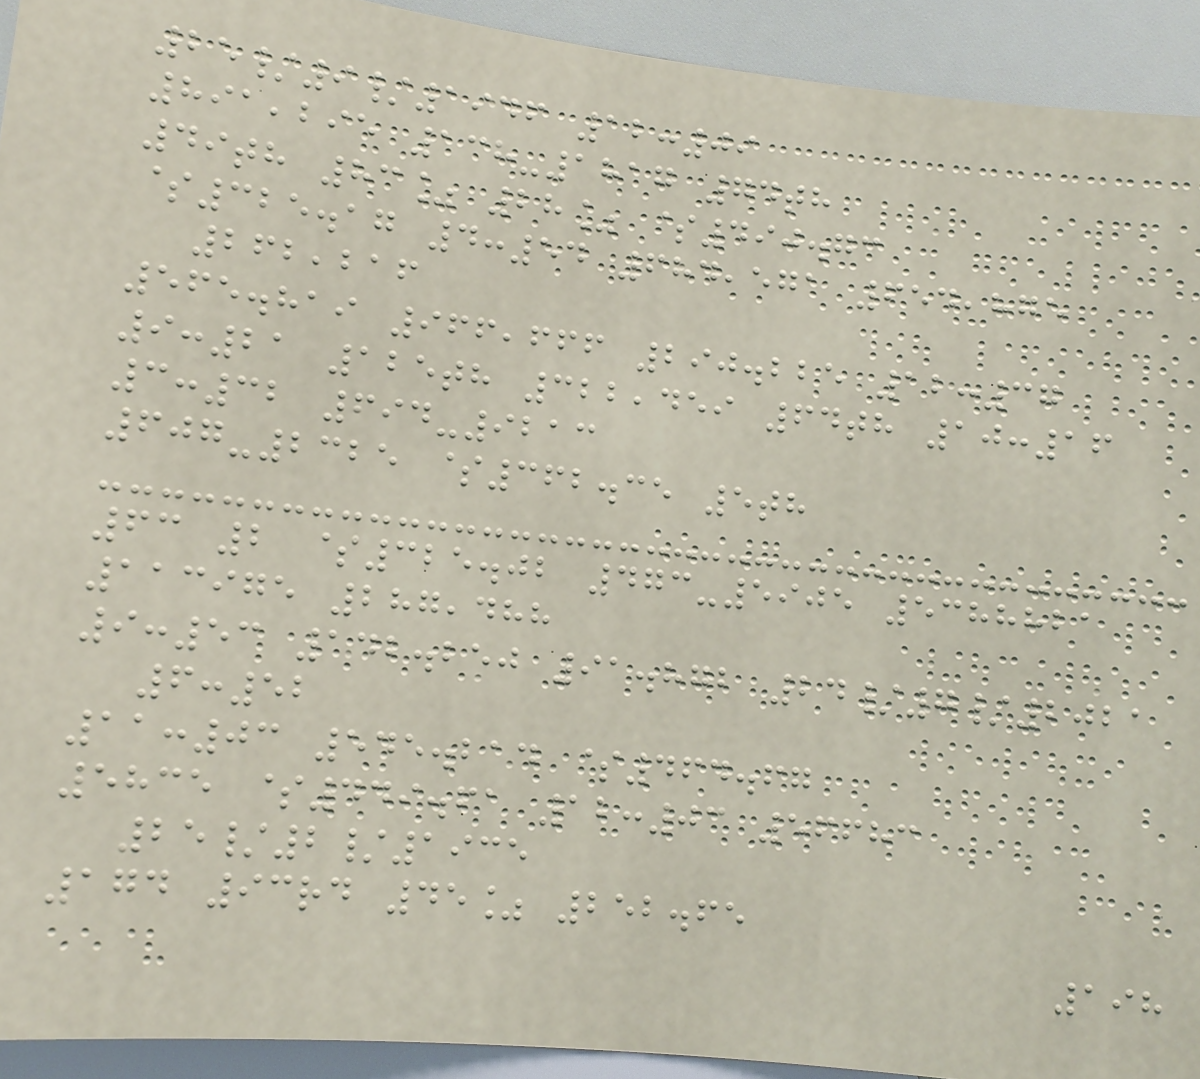25/9/1946 12:09
891,295 138-1817 74th
49th 83% 28% $490.73
$325.17 4:54 684,571 654,875
262,216
565.819 966,666 290.225 12:37
9:21 125th 322,459 64th 10:16
3:32 694-9213
607-2325 $362.35 5th
63 2 $325.02 473-5905 5388821
113975 287,488
9:53 142.250 91.872 24/7/2021
6:52
11:03 545.214 $464.67
5835 $449.61 12:03 56683
25/2/1935
174 93rd 45% 252.65
198
